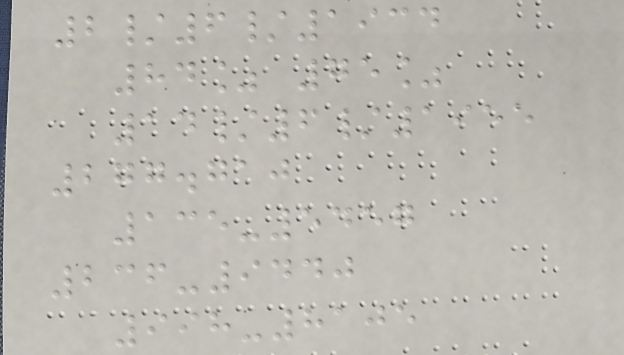2/6/1934
84% 75%
14/6/1955
277.710
135-5457
236-9440
998-8105
